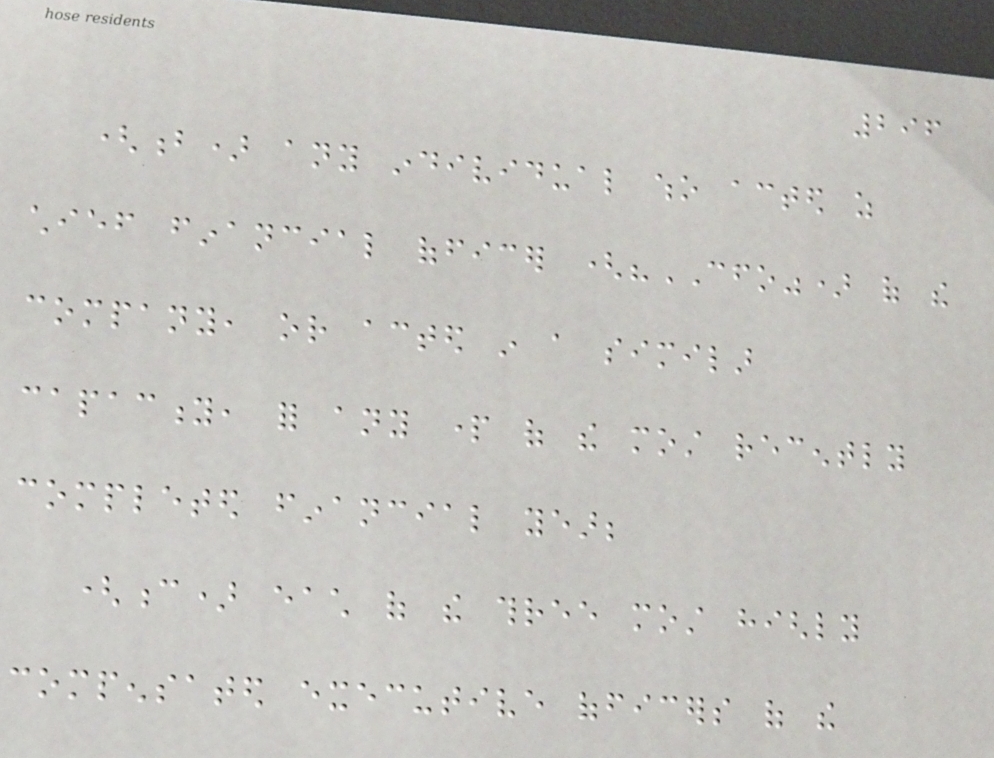296
(b) any individual who acted as
chief financial officer ("CFO") of the
company, or acted in a similar
capacity, for any part of the most recently
completed financial year;
(c) each of the three most highly
compensated executive officers of the
